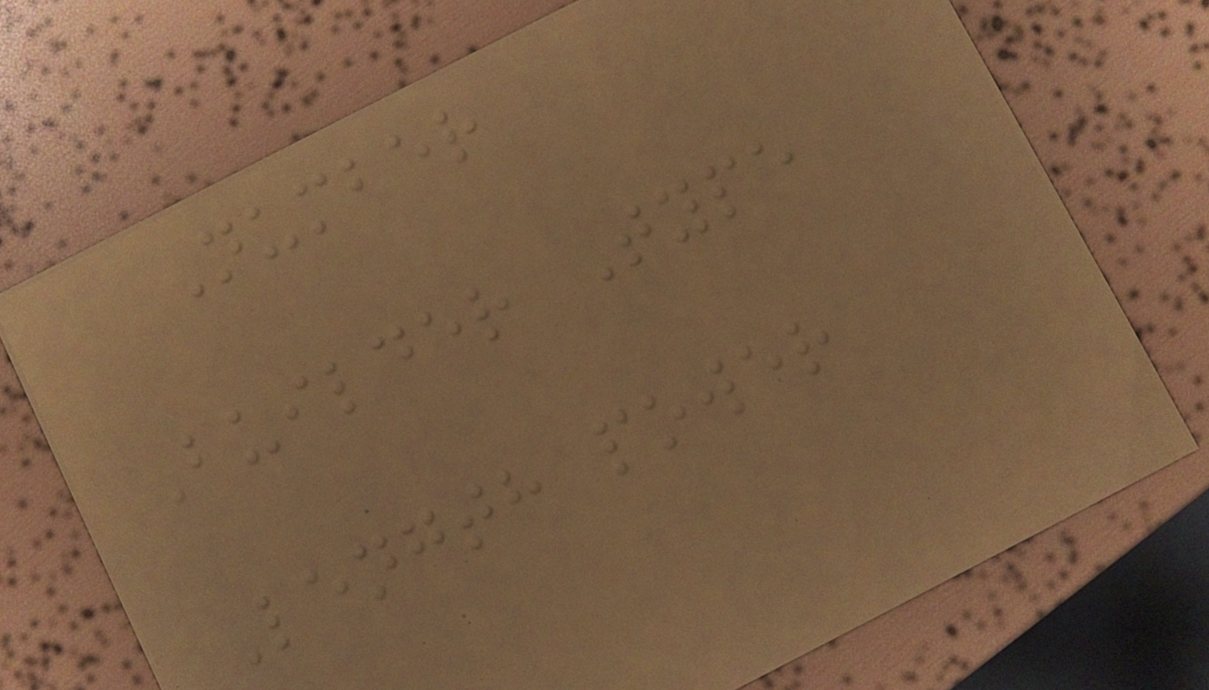Number
Builder Type
Length power
